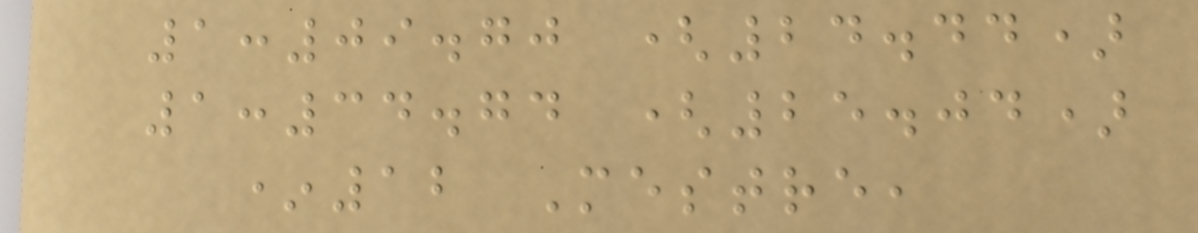1:09.70 (24.44)
1:34.74 (25.04)
*12 Mestre,
